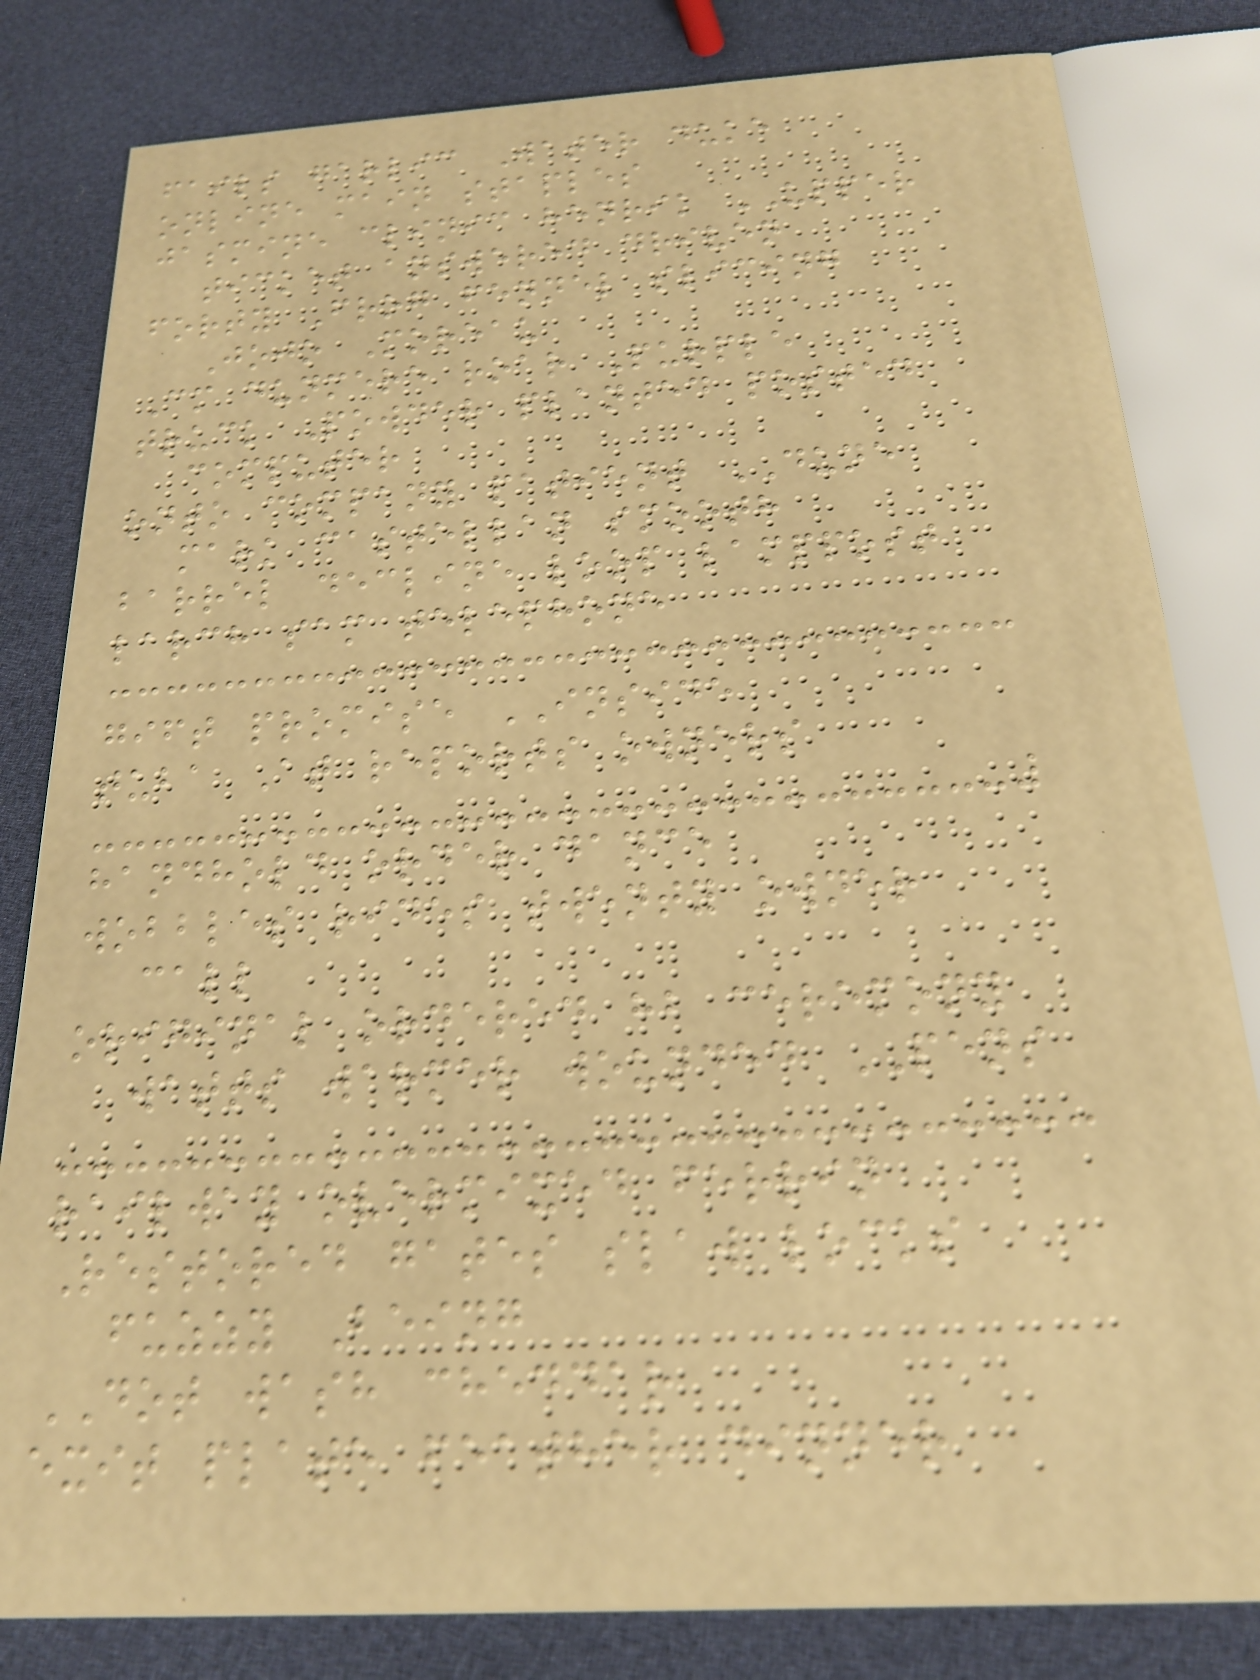fails garlic Water duke
online main staples
jasmine clinic henrik UPPER
ticket answered driven
forty Frog fennel slicing
Jojo Moreau
Cm dunmere roar Purple
truck Powder planted posted
computer
onto company patient DUNE
mark castellan smooth
barrel decline loop lamppost
larch sam telephone
gift promise INSIDE
tuba At reports owners
handhold order dance
wobbles rides twenty owner
call
original ordered hb ceremony
watts warmer wounded PENS
railway overmixed ferrin
Restored gates slaw locks
fuzzy Being
DOT wash cheddar
exit plate feather dinner
